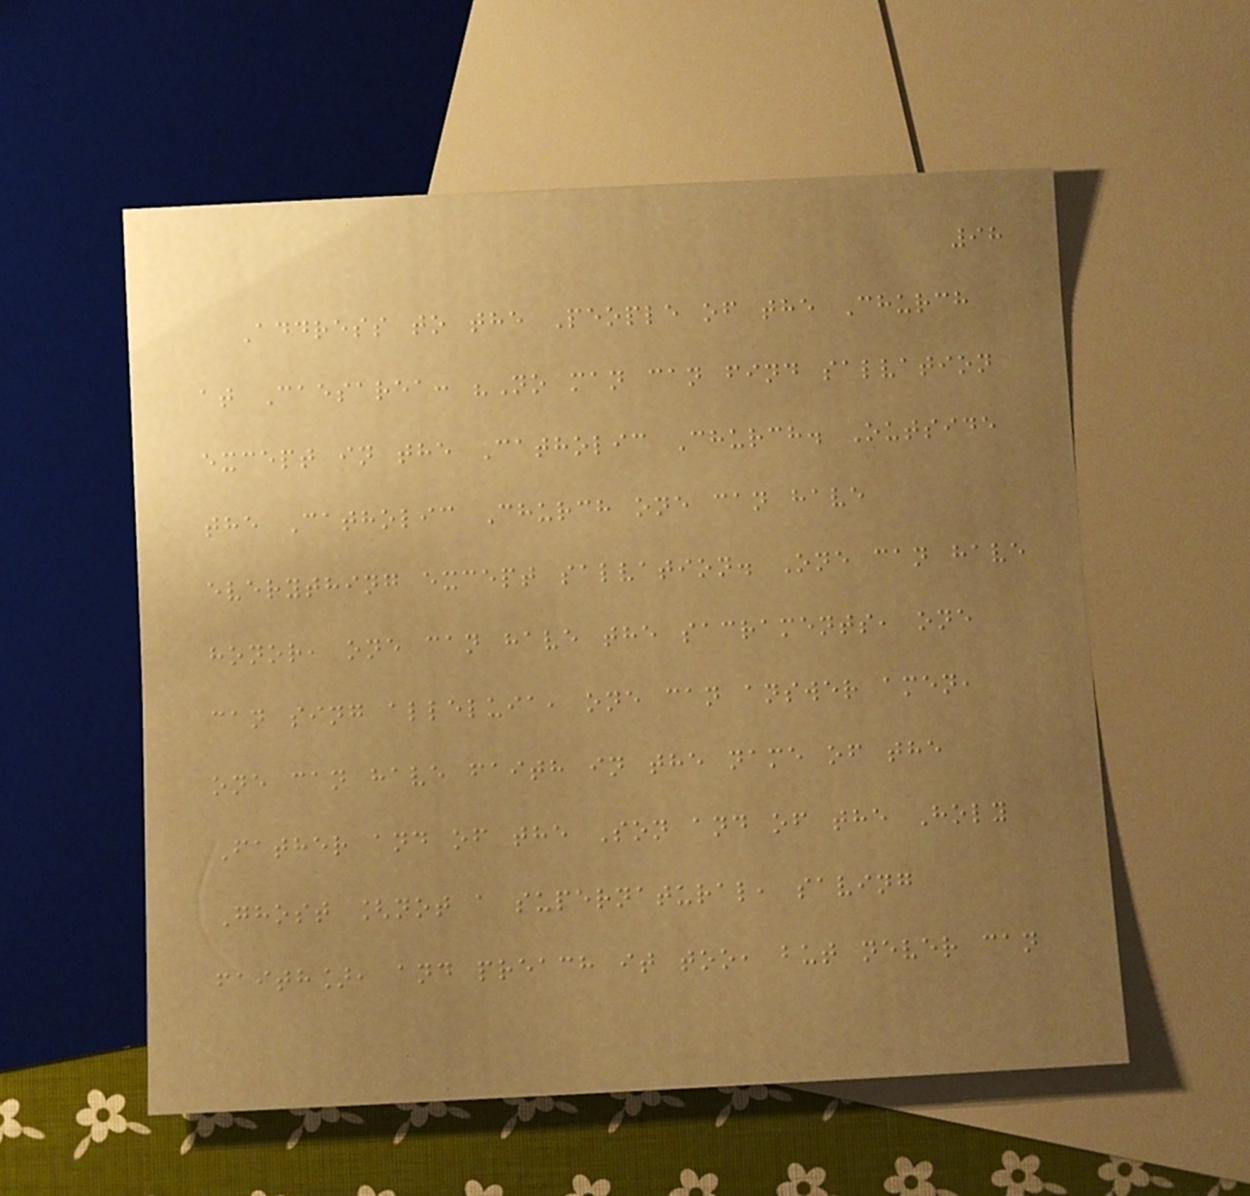98
Address to the People of the Church
at Caesarea: "No man can find salvation
except in the Catholic Church. Outside
the Catholic Church one can have
everything except salvation. One can have
honor, one can have the sacraments, one
can sing alleluia, one can answer amen,
one can have faith in the name of the
Father and of the Son and of the Holy
Ghost [not a supernatural, saving
faith], and preach it too, but never can
